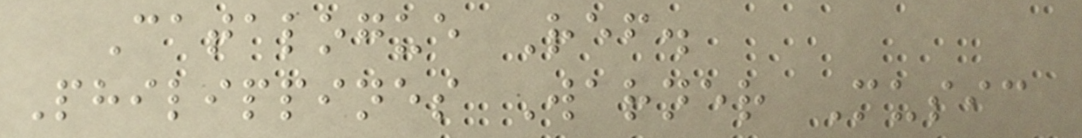Catalogue Ref.
Philippines Warner Music
